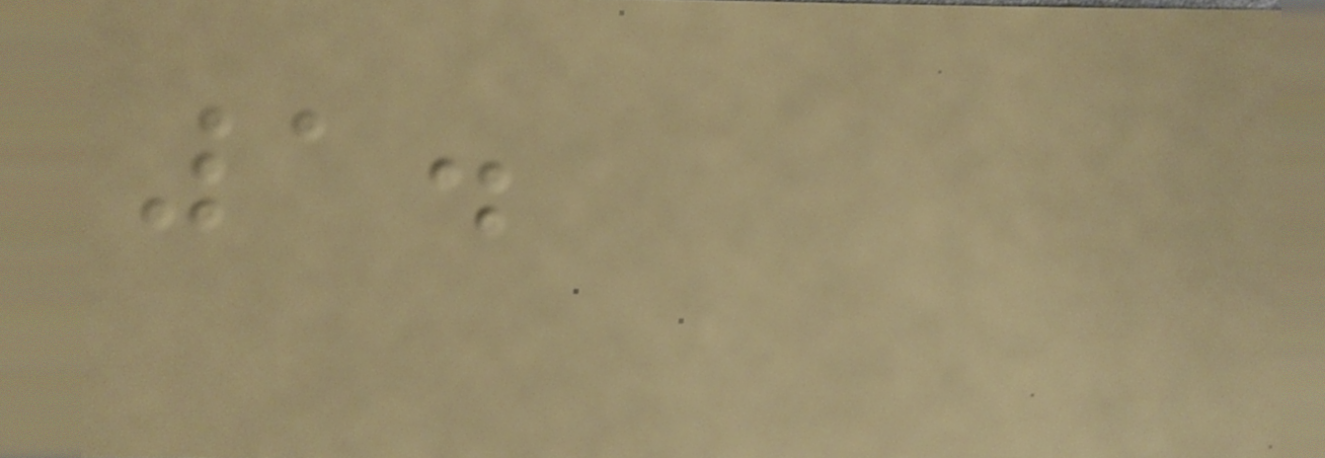1.
